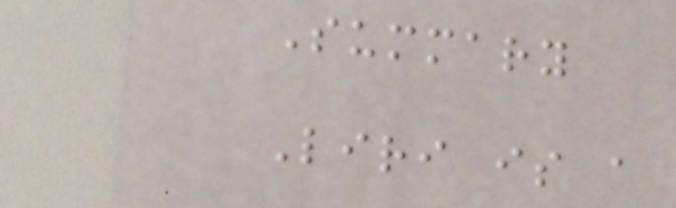Summary
Liri is a
